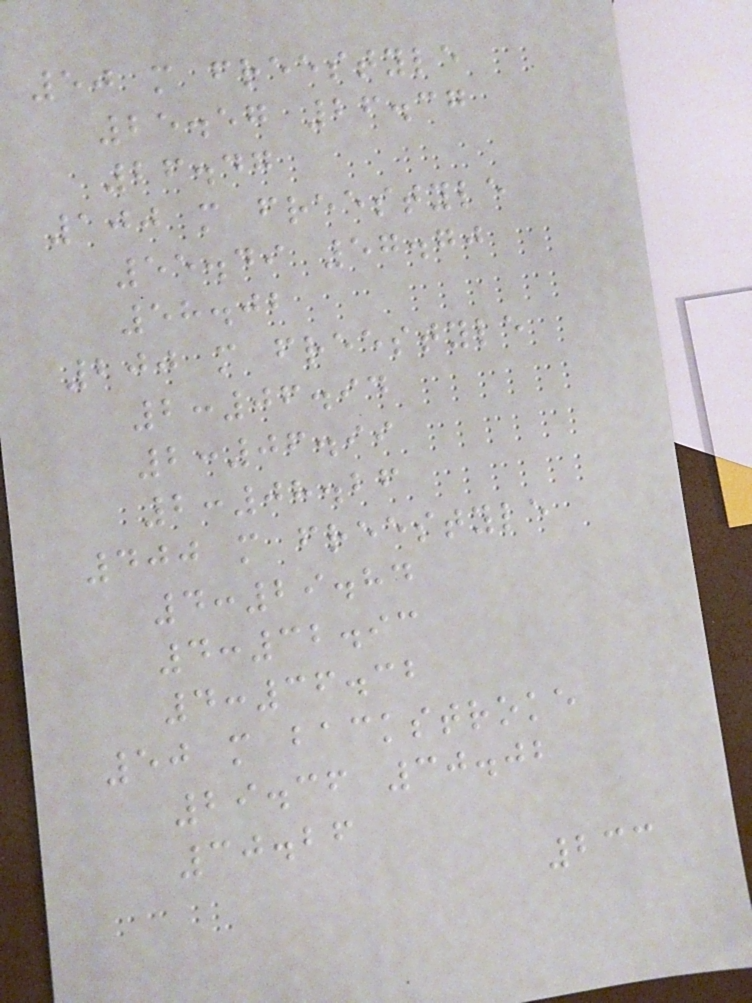50 m freestyle
25.57 26.37
26.47
100 m freestyle
55.49 57.70
58.02
200 m freestyle
2:06.94
2:06.99
2:08.26
400 m freestyle
4:29.84
4:32.93
4:36.32
50 m backstroke
29.36 30.02
30.26
233
